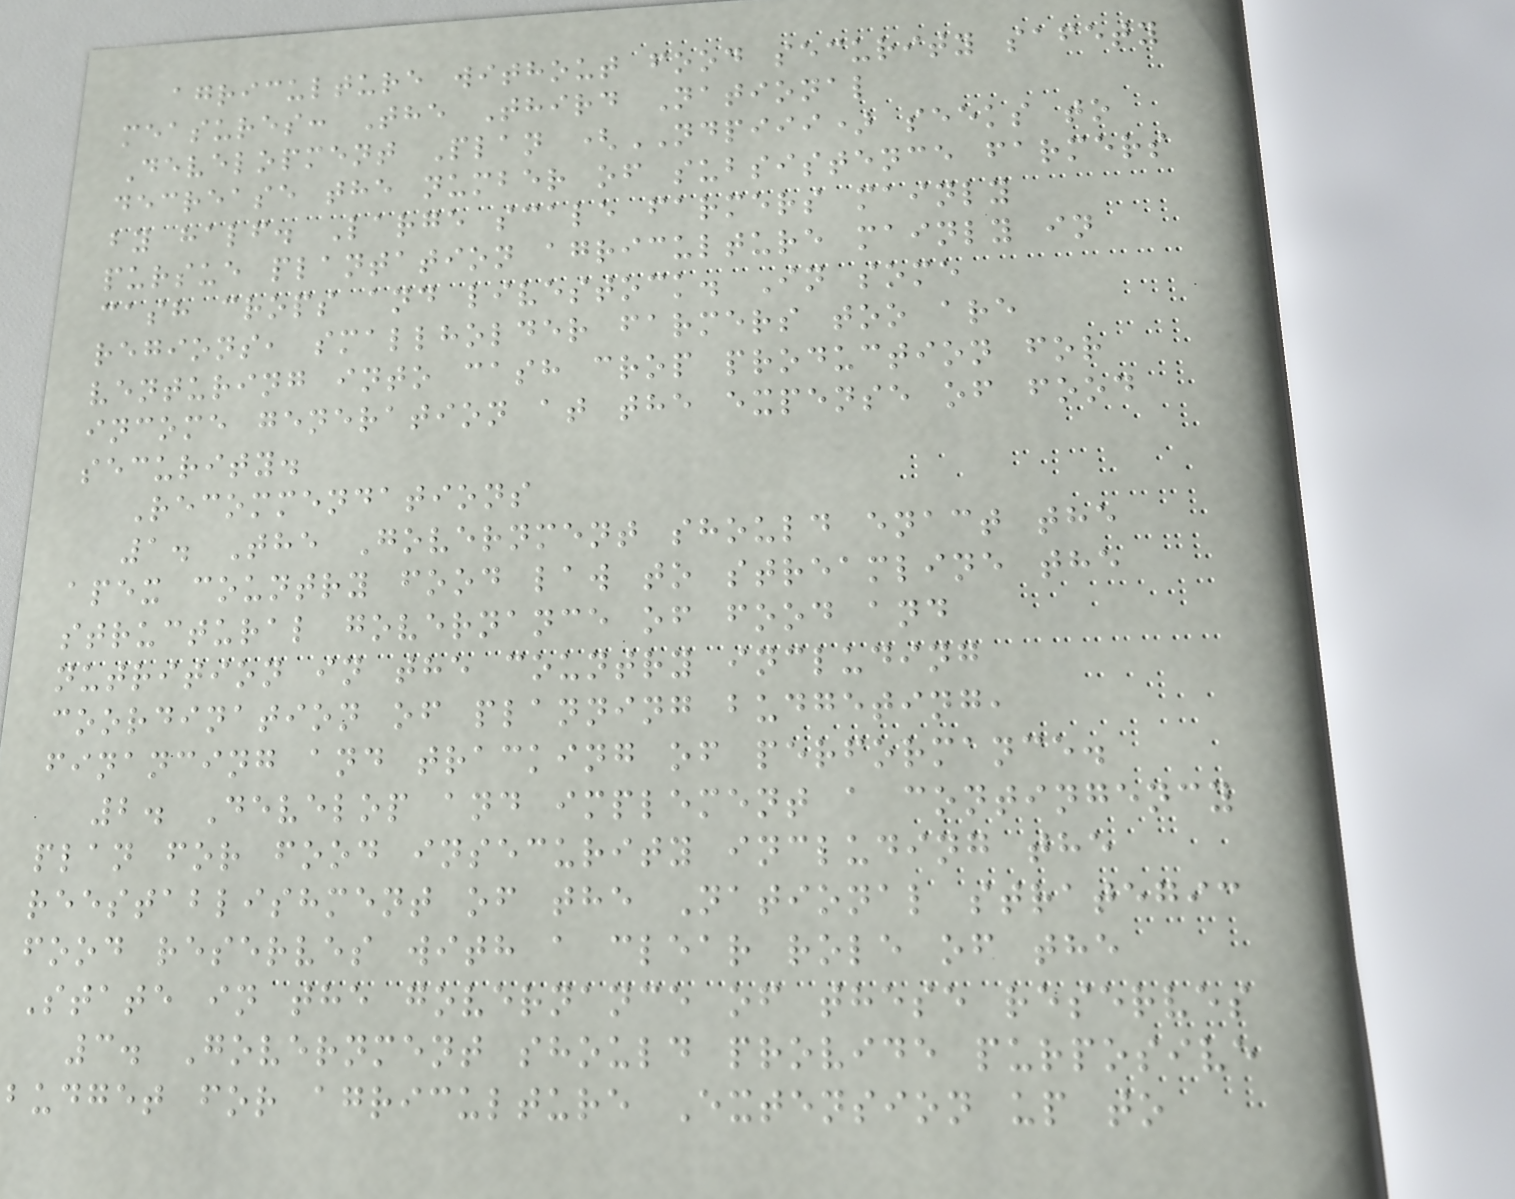agriculture without food security safety
measures: The Third National
Development Plan (NDPIII) seeks to
decrease the number of subsistence farmers
by half. Large scale farmers mainly
pursue plantation agriculture mainly in
cash crops and livestock. In some
regions, smallholder farmers too are
venturing into cash crop production for
income generation at the expense of food
security.
Recommendations
1. The Government should enact the
apex country food law to streamline the
structural governance of food and
nutrition in the country including
coordination of planning budgeting,
financing and tracking of performance.
2. Develop and implement a contingency
plan for food insecurity including the
reestablishment of the National strategic
food reserves with a clear role of the
State in the governance of these reserves
3. Government should provide purposive
budget for agriculture Extension up to
